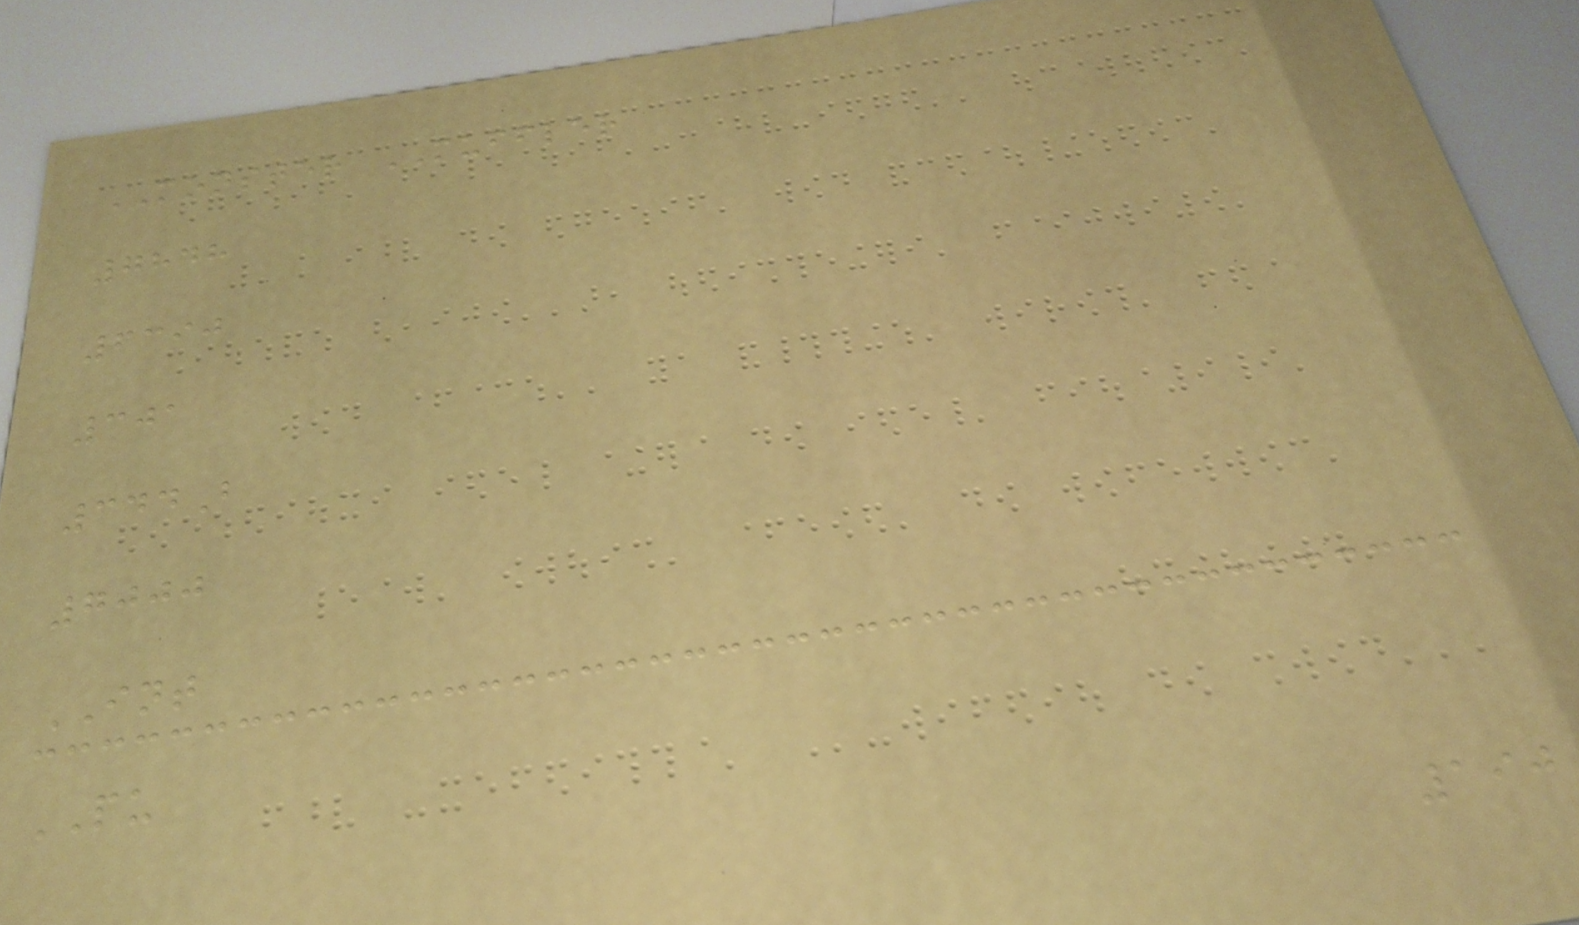MONSTER MUFFLER
7848
6390
301
344B
7000
INT
PU
190
